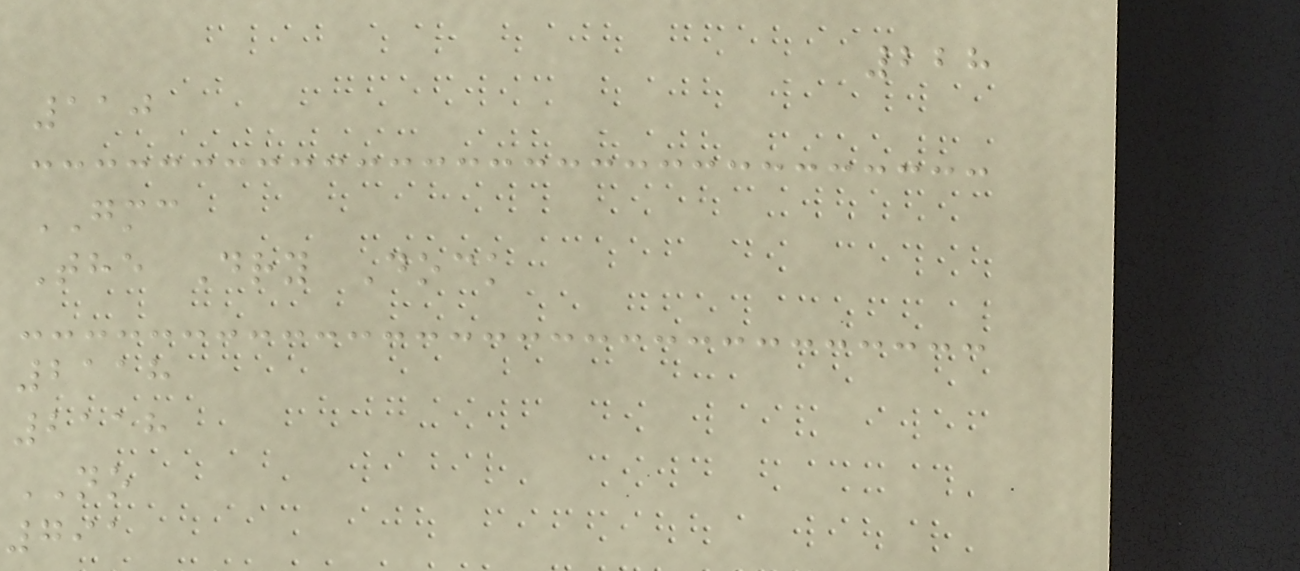228
110
GMC
The Dry Dock
2118
2118
NO
791
